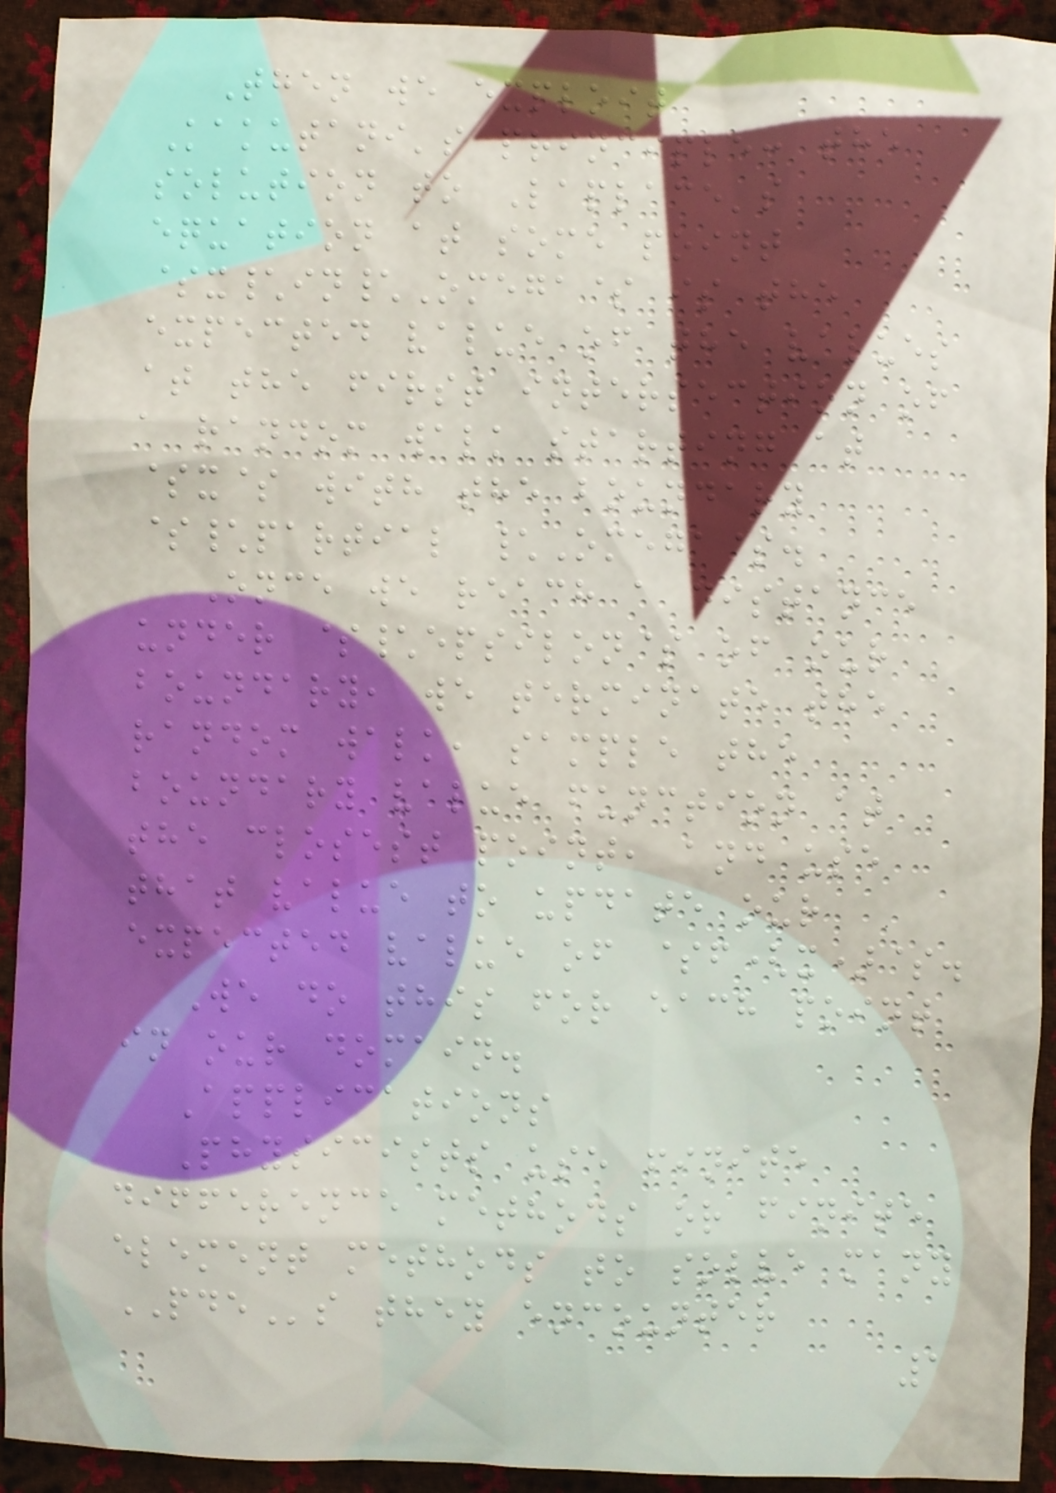Then we exploit
Kakutani's principle: the
solution to Laplace's
equation at some point
$x\in\Omega$ is the
expected value of the values
at the first intersection of
a random walk starting at
$x$ with the boundary
$\partial \Omega$.
Once we reach a distance
under $\epsilon$ of our
boundary, we terminate the
random walk, sample the
boundary value function at
the closest point, and use
that value to update our
expected value of $f(x)$.
We do this for each point
in our domain.
Applications
Physicists use finite
difference methods or finite
element methods to solve many
PDEs they encounter
1
